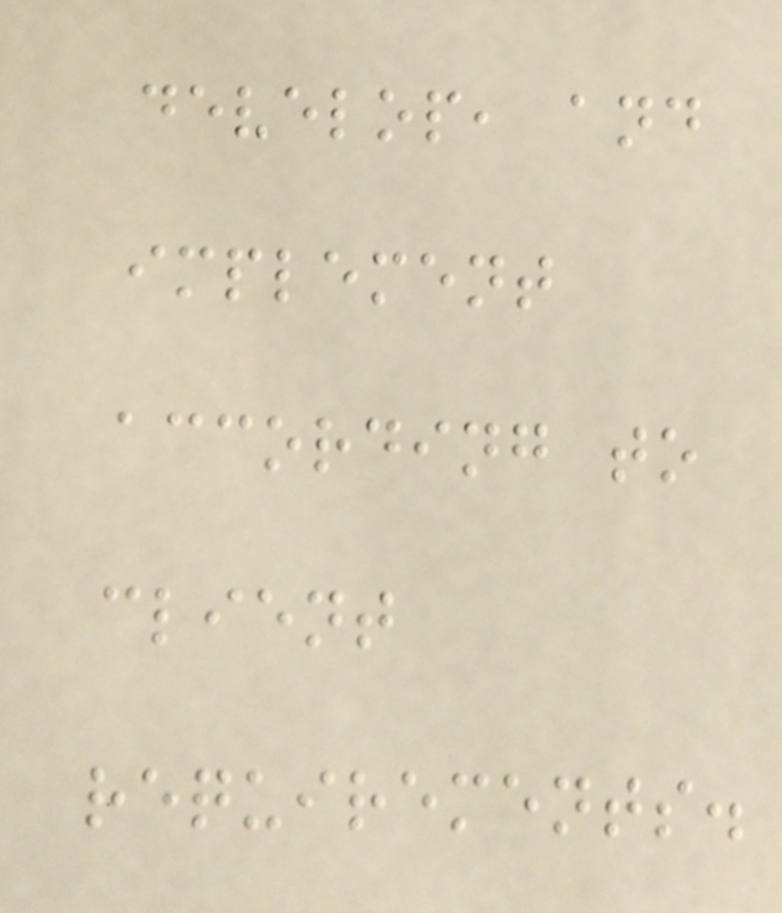develop, and
implement
according to
client
requirements.
